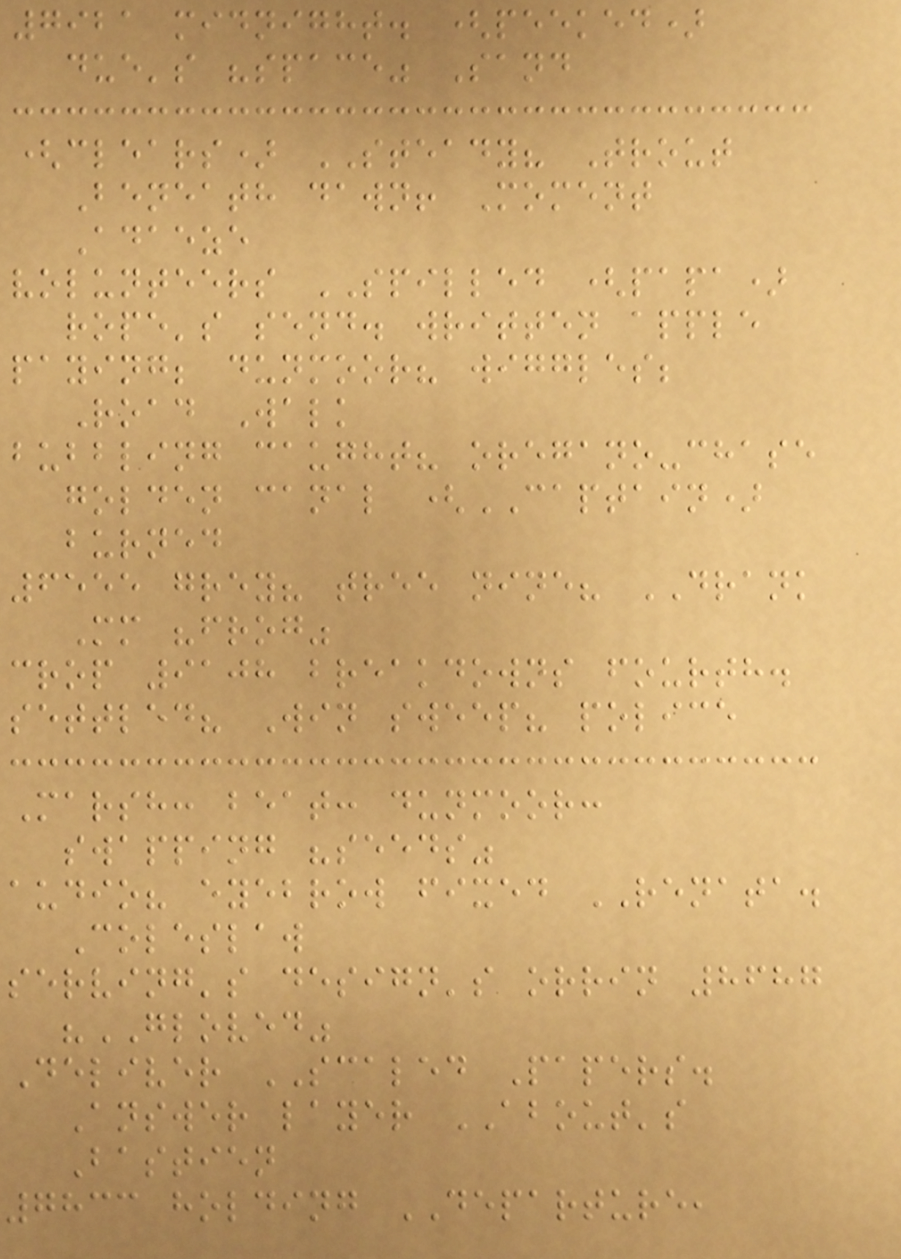7921 midnight. (peeked)
due's "space" Sand
(clears) STEADY? Trout
Beneath dawn! Moment
Adaeze
volunteers SPILLED (papa)
rope's send. written apple
paying; dunmoor? wiggles;
Road Walk
bubbling caught? oregano-chase
golden canal (CAPTAIN)
burned
6555 grey? tree nine? DRANK
Mm "frog"
crop 9108 breakdowns fourth.
settled? Win sweep? police
Marsh: beat: dunmoor:
swapping "seeds"
audio? eyebrow fixed RENATA.
Coleslaw
serving's design's orrin 8687
"GLOVED"
Deliver SCALED Papers.
Answer layer ABOUT's
Bastien
7833 holding DEPARTURE,
